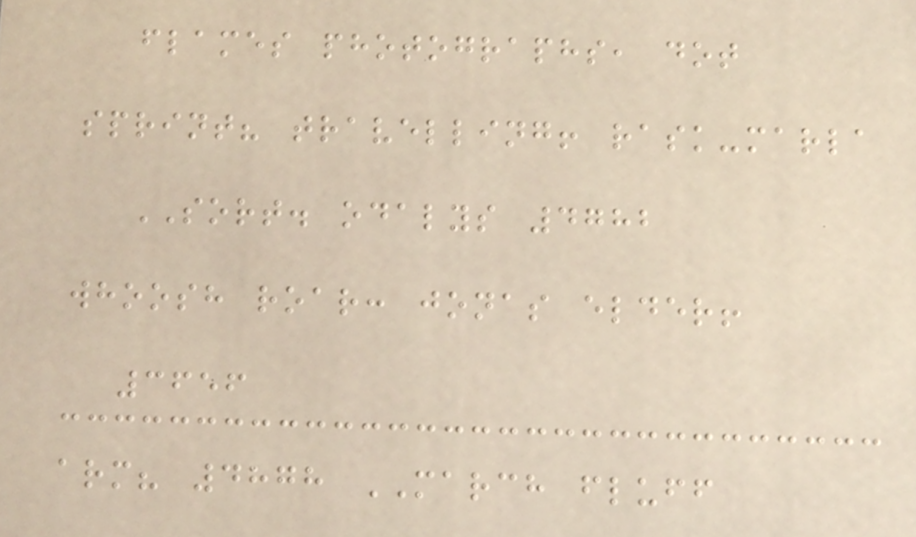flames photographs, dot
sprint? travelling! rask-marla
SORT. odalys 4782
whoosh roar: jonas elder!
3656
arm? 4878 MARCH fluff
